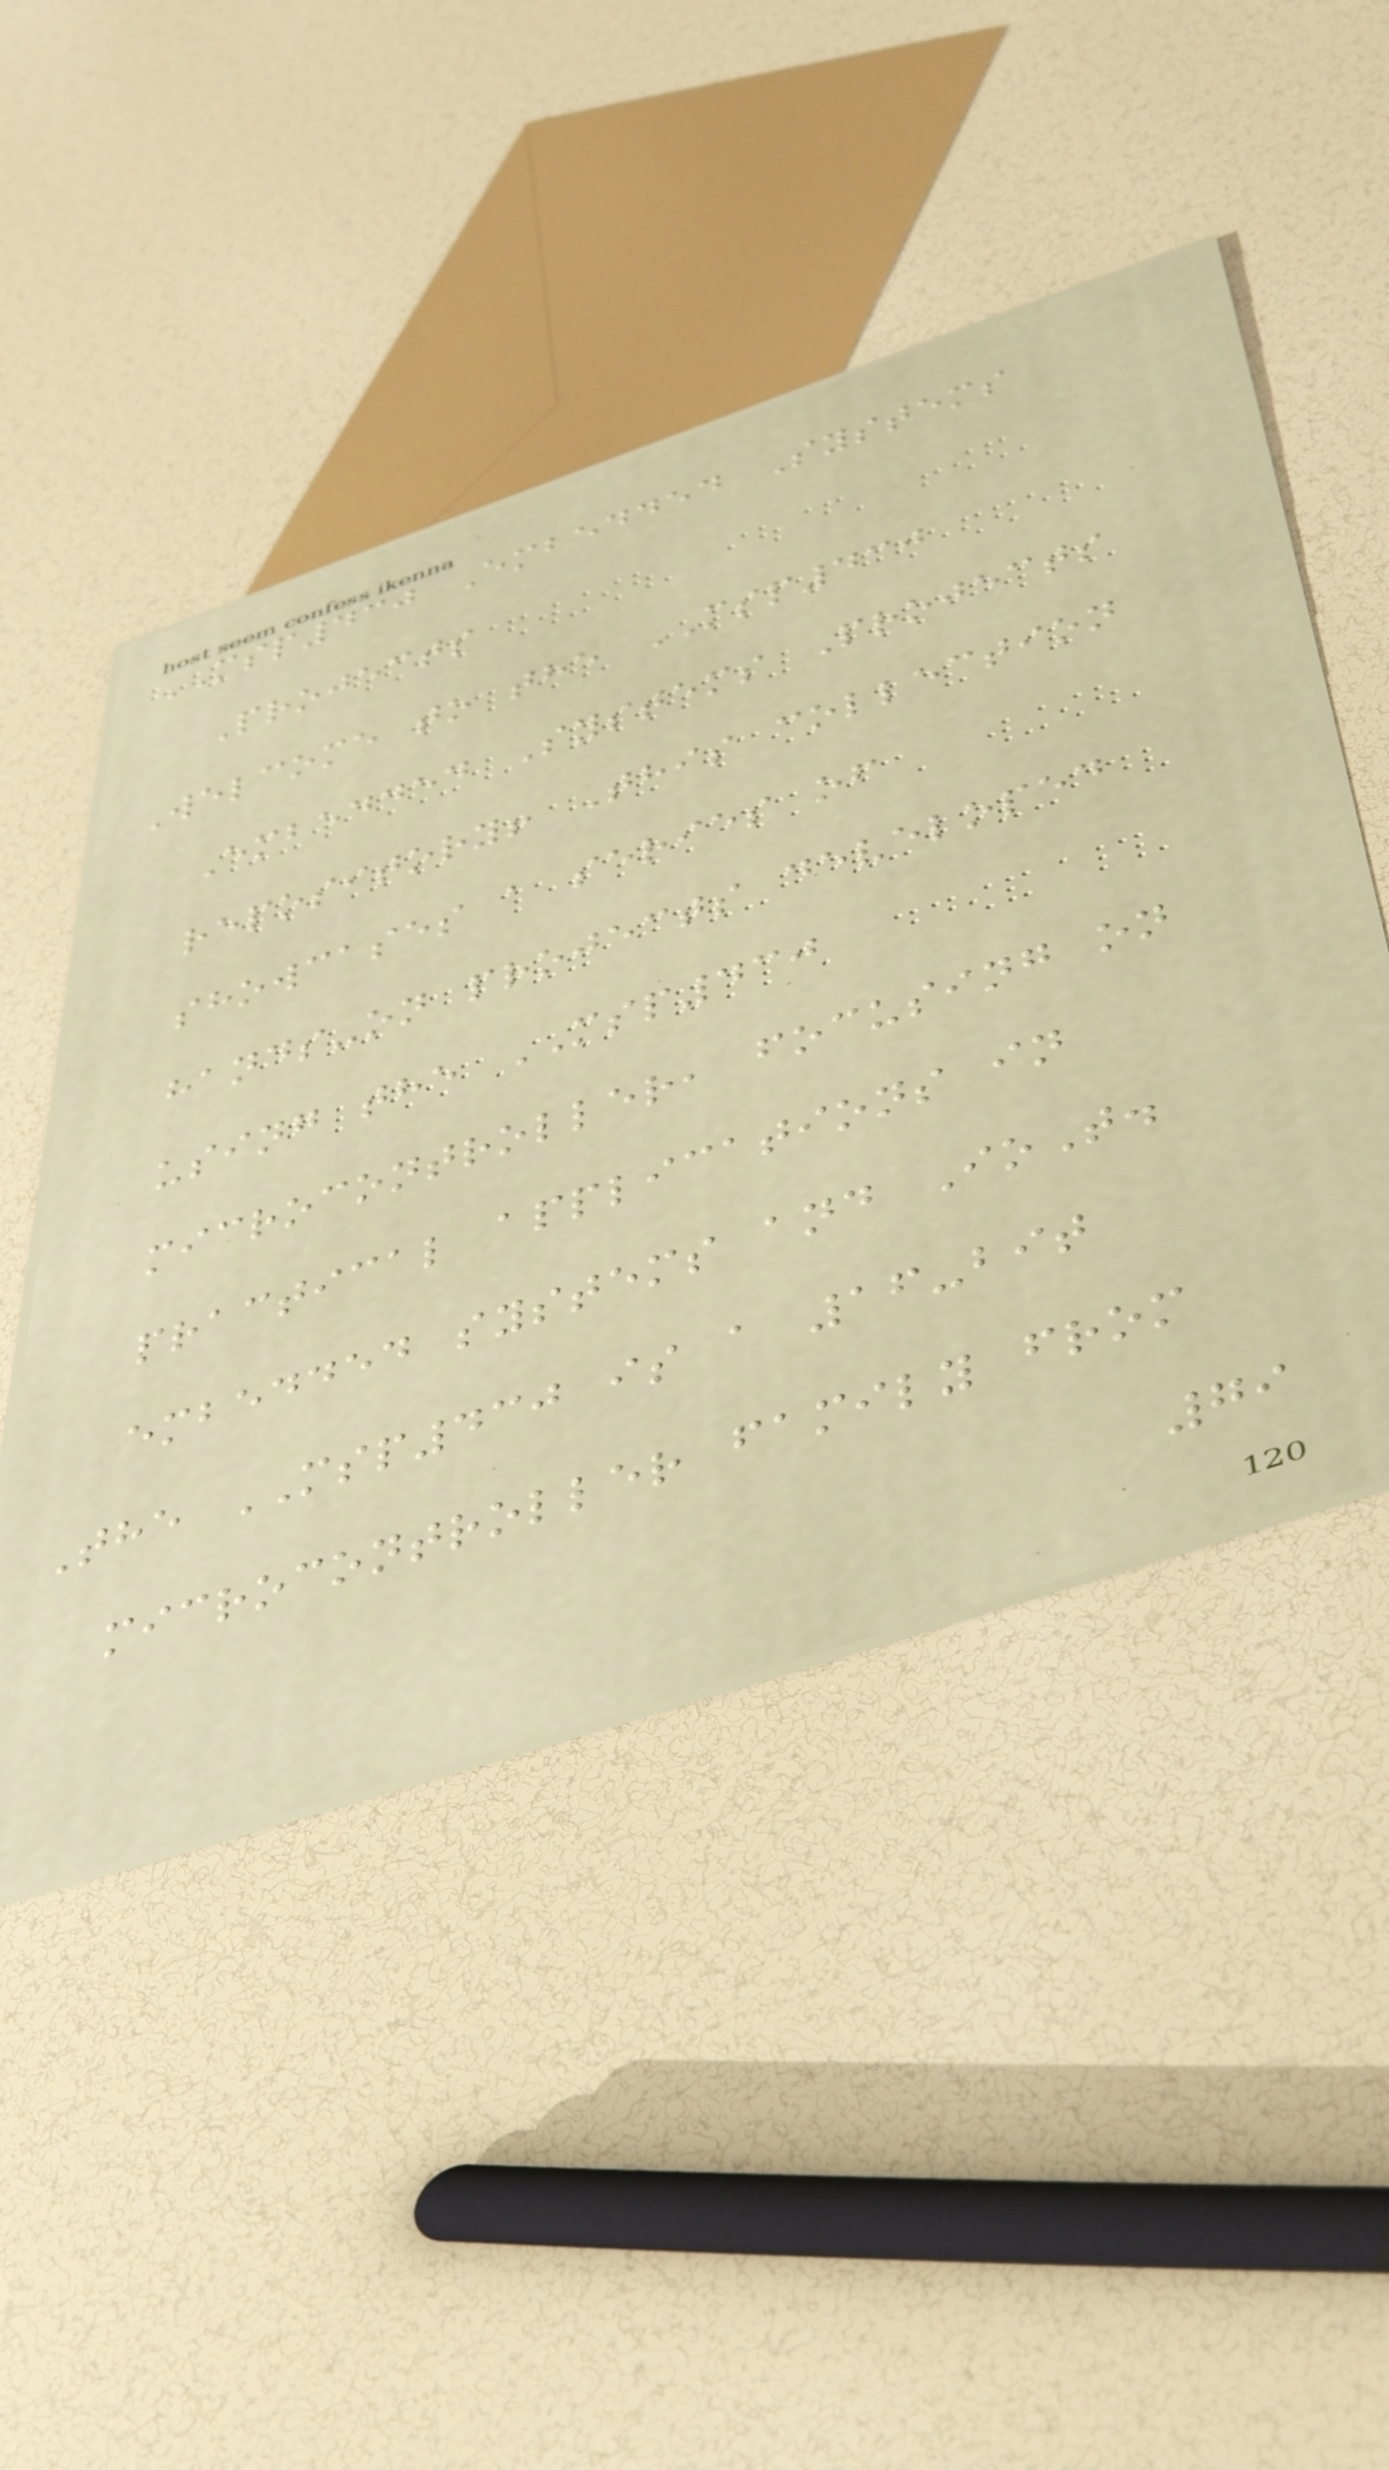MSP430 Embedded Systems
Projects
Welcome to the MSP430
Embedded Systems Projects
repository! This collection
showcases a series of
hands-on projects developed
using the MSP430
microcontroller, focusing on
practical applications in
embedded systems and IoT.
The MSP430 is a 16-bit
microcontroller family from
79
